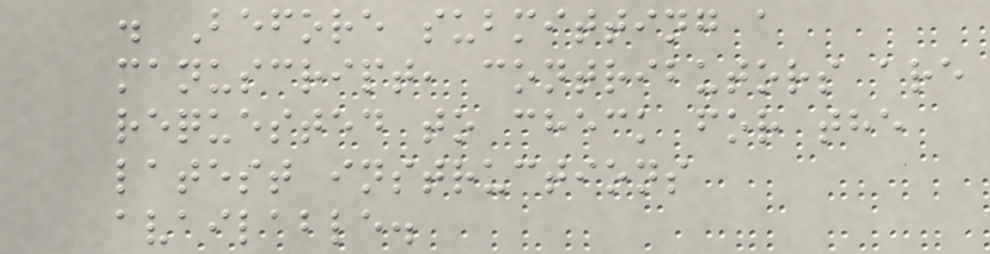. Before submitting a
manuscript, contributors are
requested to check for the
latest instructions
available.
